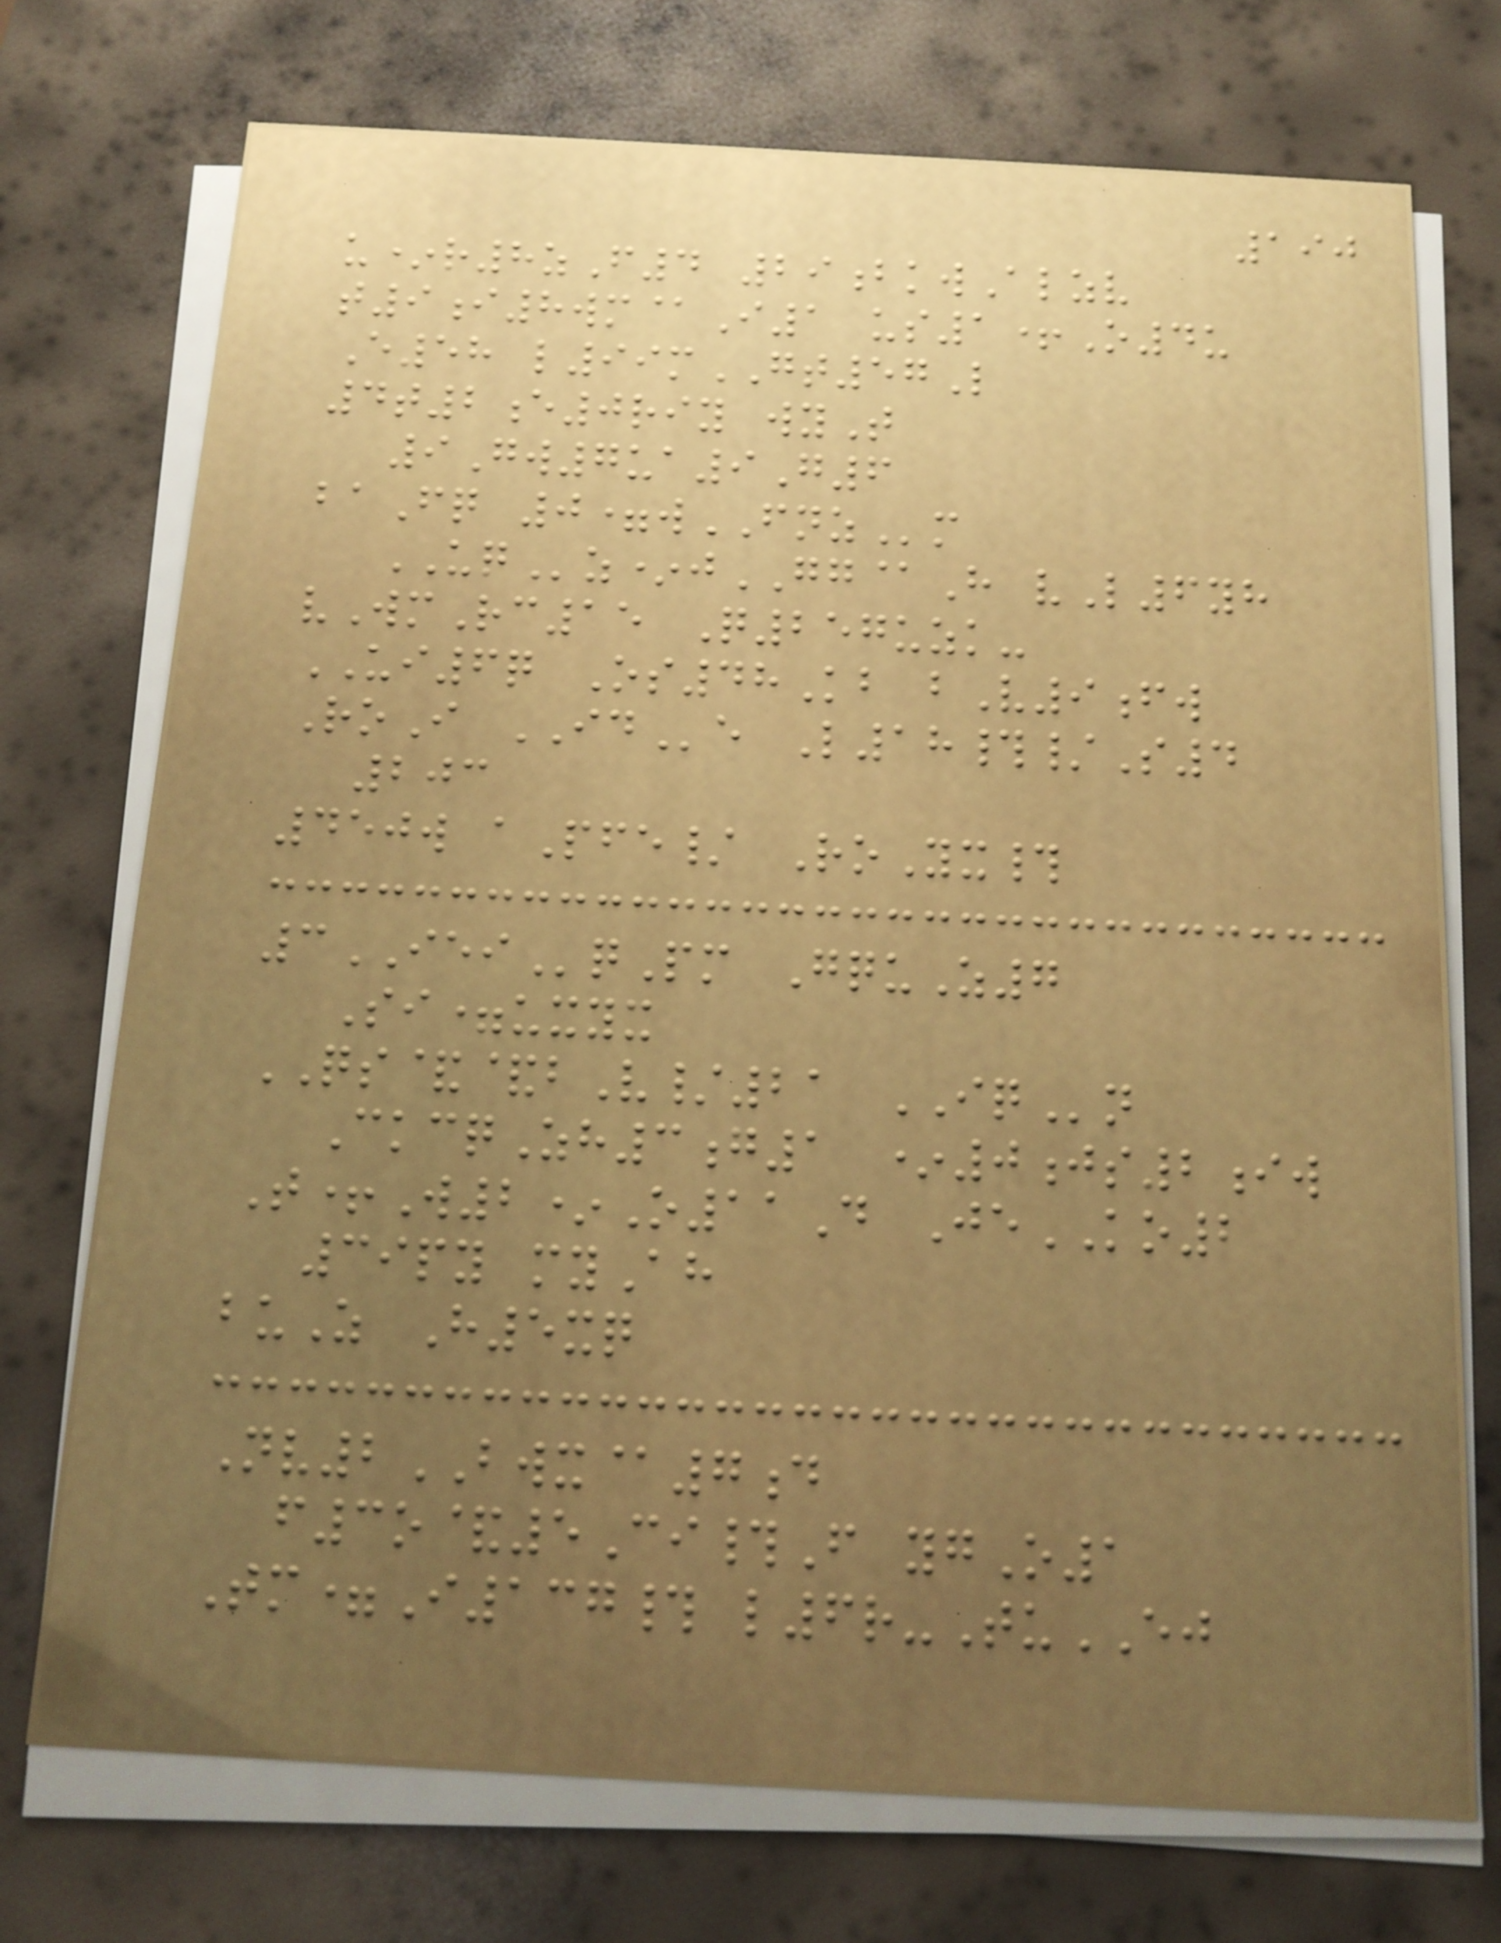190
u*r8zF4 29bkwAlzv
t9i8wm@I1 us1+O4u
E58 l99mGT57L
4t2e0riy wyT
9Gw7ua9G6
baFq 0=wFNZm
UQz*jGG@H vL6yh
vWmRc15 Q257uzk-
UI6q Os48Kb bV9fw
RoI IDe L18#/S4
203
450w aPfe/ RoYx#
3IEIqPm GquZ7
Si=uxyx
QS&&bV/21 IQn
CkcqZh3g1 *0js2iw
T+W2*O11D JeKO2
39py myAh
buZ H5xq
Nv2BWX@7d
f3o&5Ci#F ygO1
Tm=I137# l6r-TuEJ
